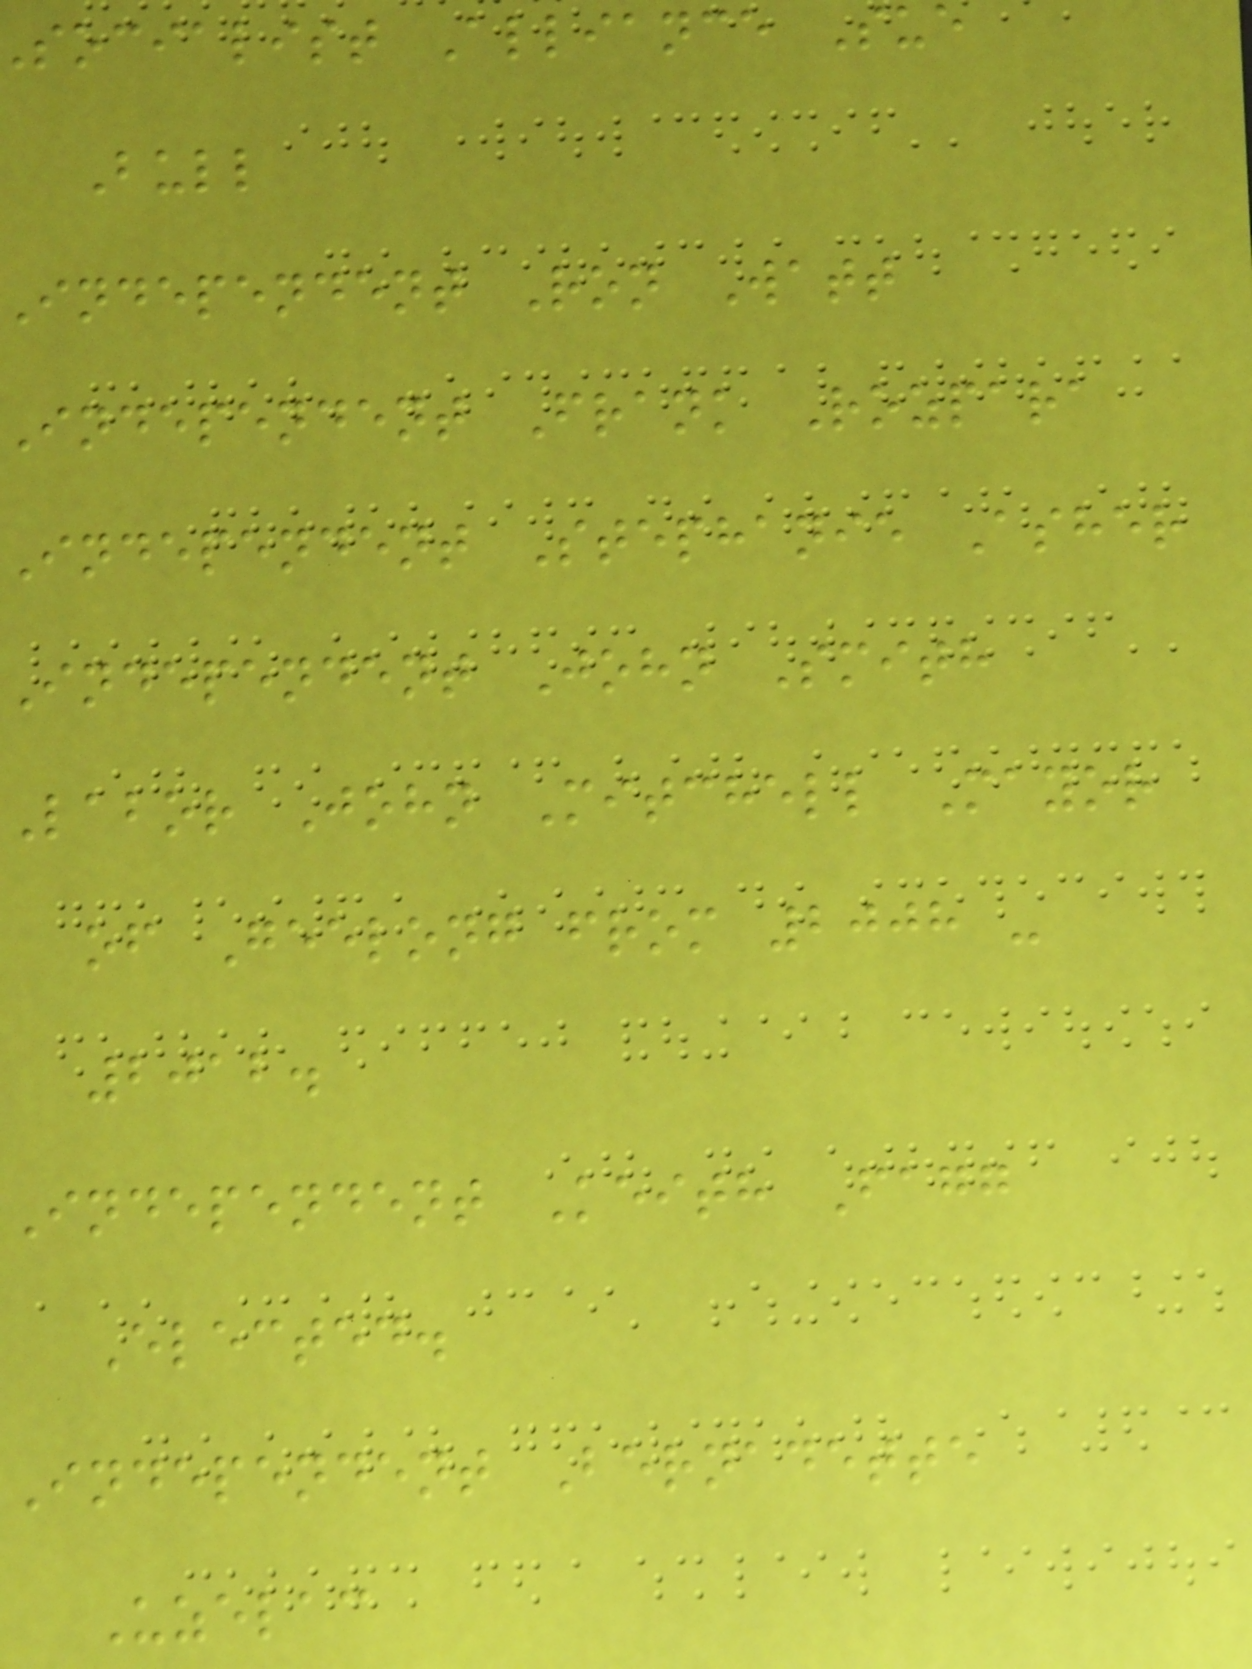socialist Alliance Sue
Bull
independent Ron Watt
independent Frank Rozpara
Independent Stephanie Asher
Independent John Smith
Labor John Mitchell Mayor
of Geelong from 2008 -
2012.
Independent Keith Fagg
Elected.
Independent Bernadette
Uzelac
